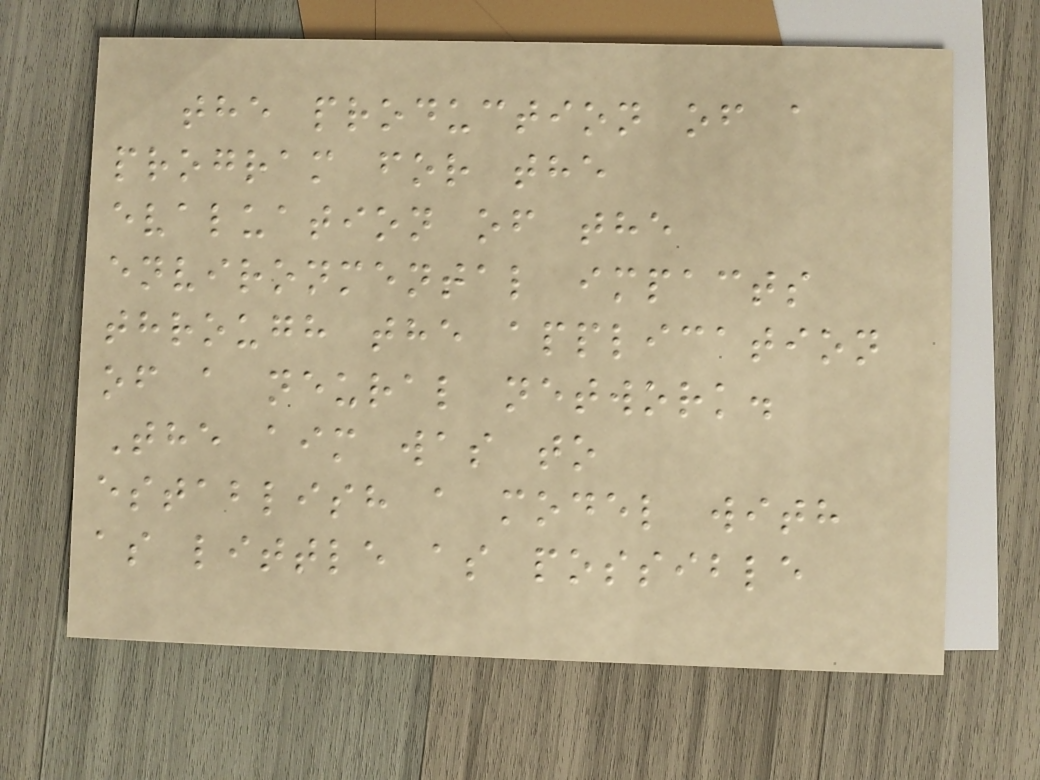the production of a
program for the
evaluation of the
environmental impacts
through the application
of a neural network.
The aim was to
establish a model with
as little as possible
